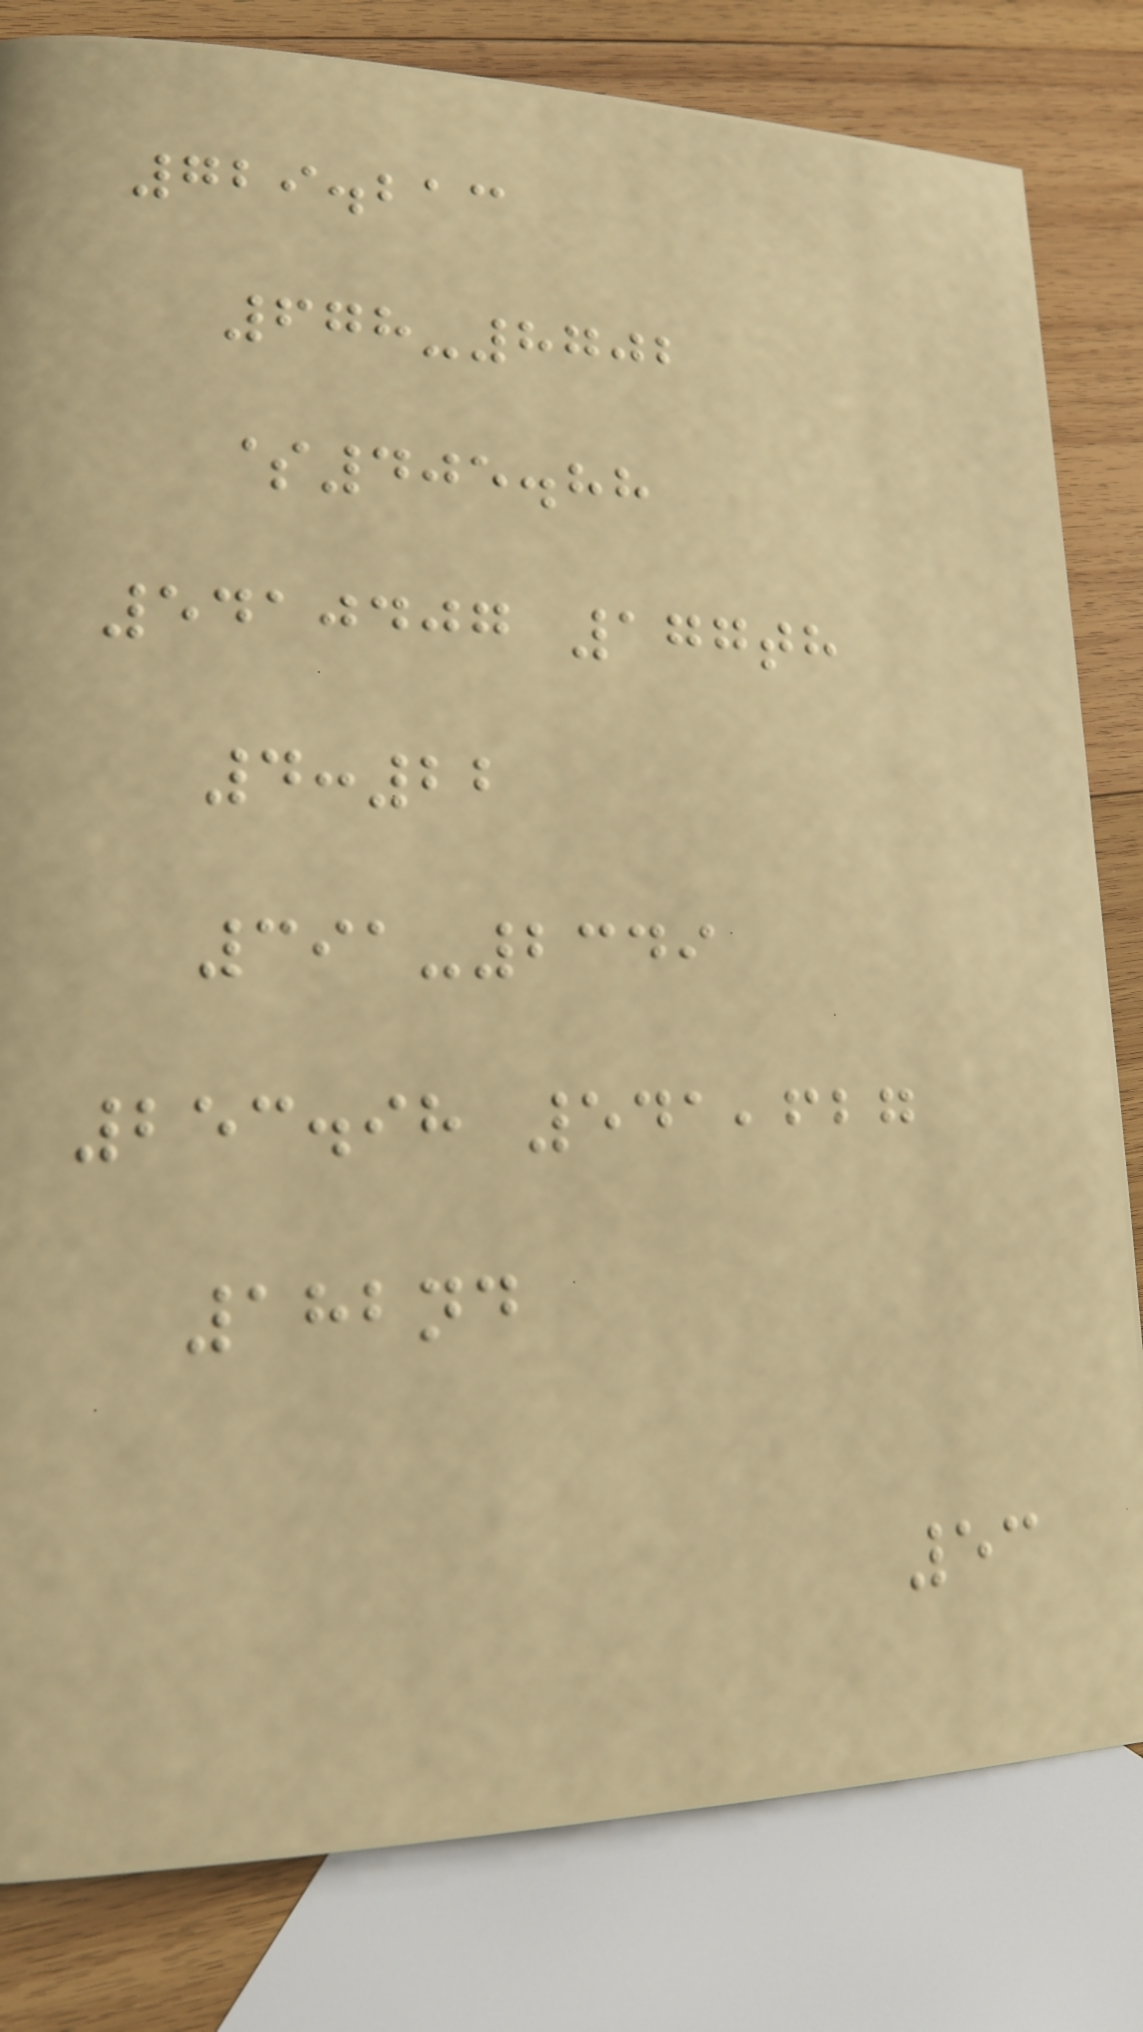729.213
678-8702
$405.88
5410407 177th
4:22
391-2349
253.98 541,627
182nd
53
